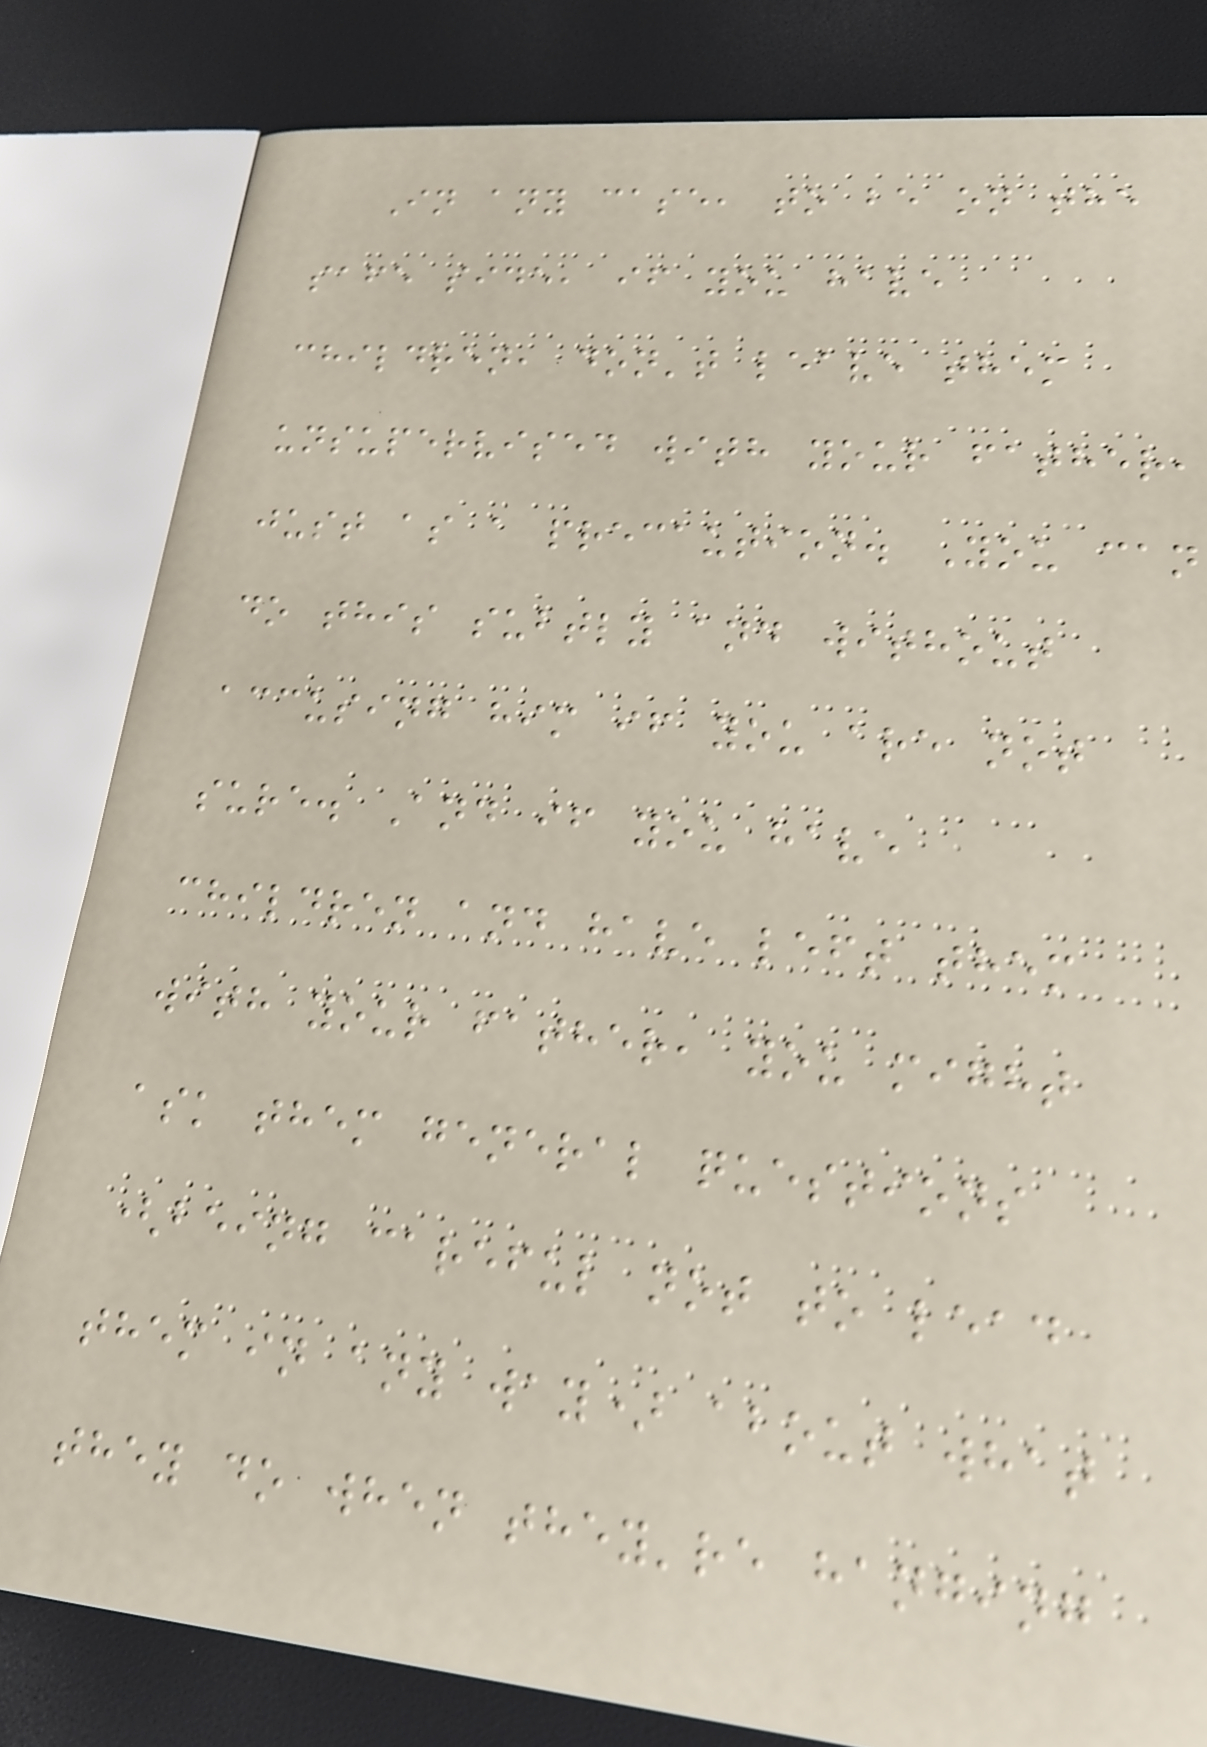In any case, to be on the
safe side, if you have
children, don't leave them
unsupervised with your father,
just as a precaution. You can
do this subtly and without
accusing him if you are not
sure. And if you have
children and have left them
with your father, you might
ask them general questions
(being careful not to lead
them in any way) about what
they do when they're hanging
